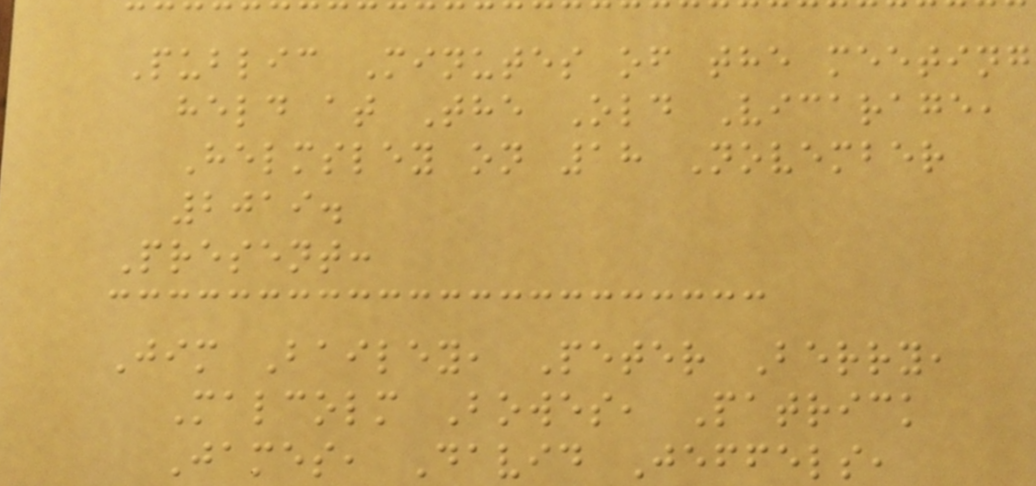Public Minutes of the meeting
held at The Old Vicarage,
Helmsley on 18 November
2019.
Present:
Jim Bailey, Peter Berry,
Malcolm Bowes, Patrick
James, David Jeffels,
